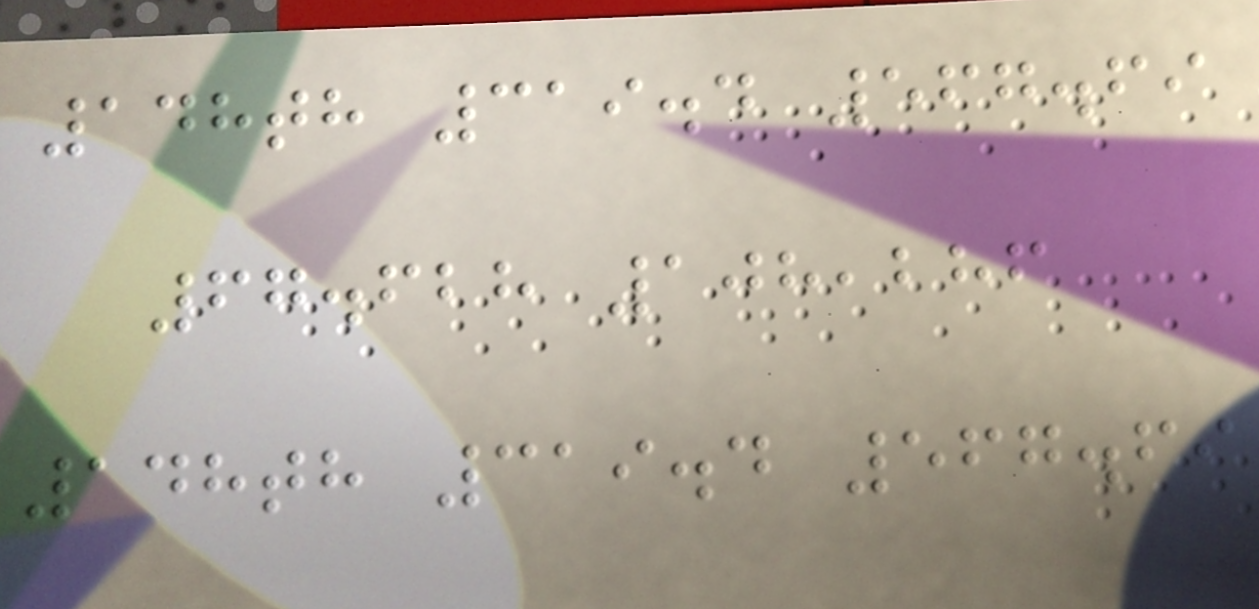148th 319.4 567.69
67.628 108,286
148th 319.4 567.69
